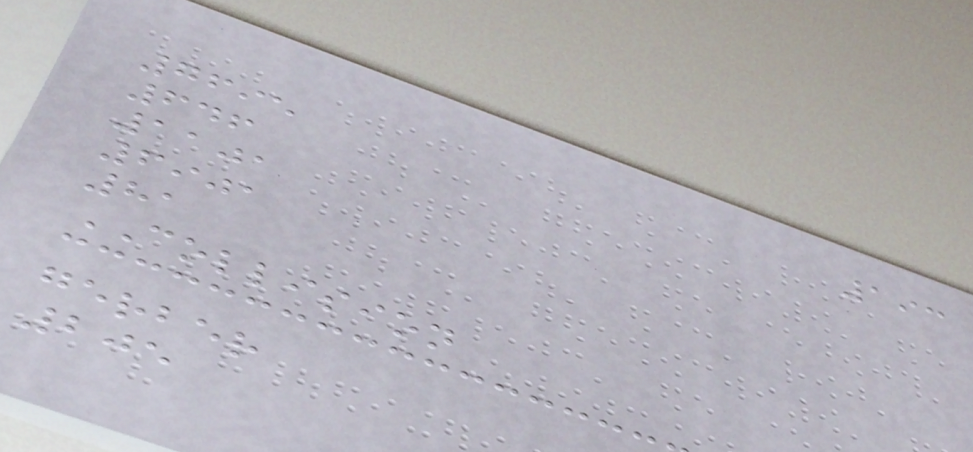193
7695
646
1101
6901
81
COLLISION
gerber
205
